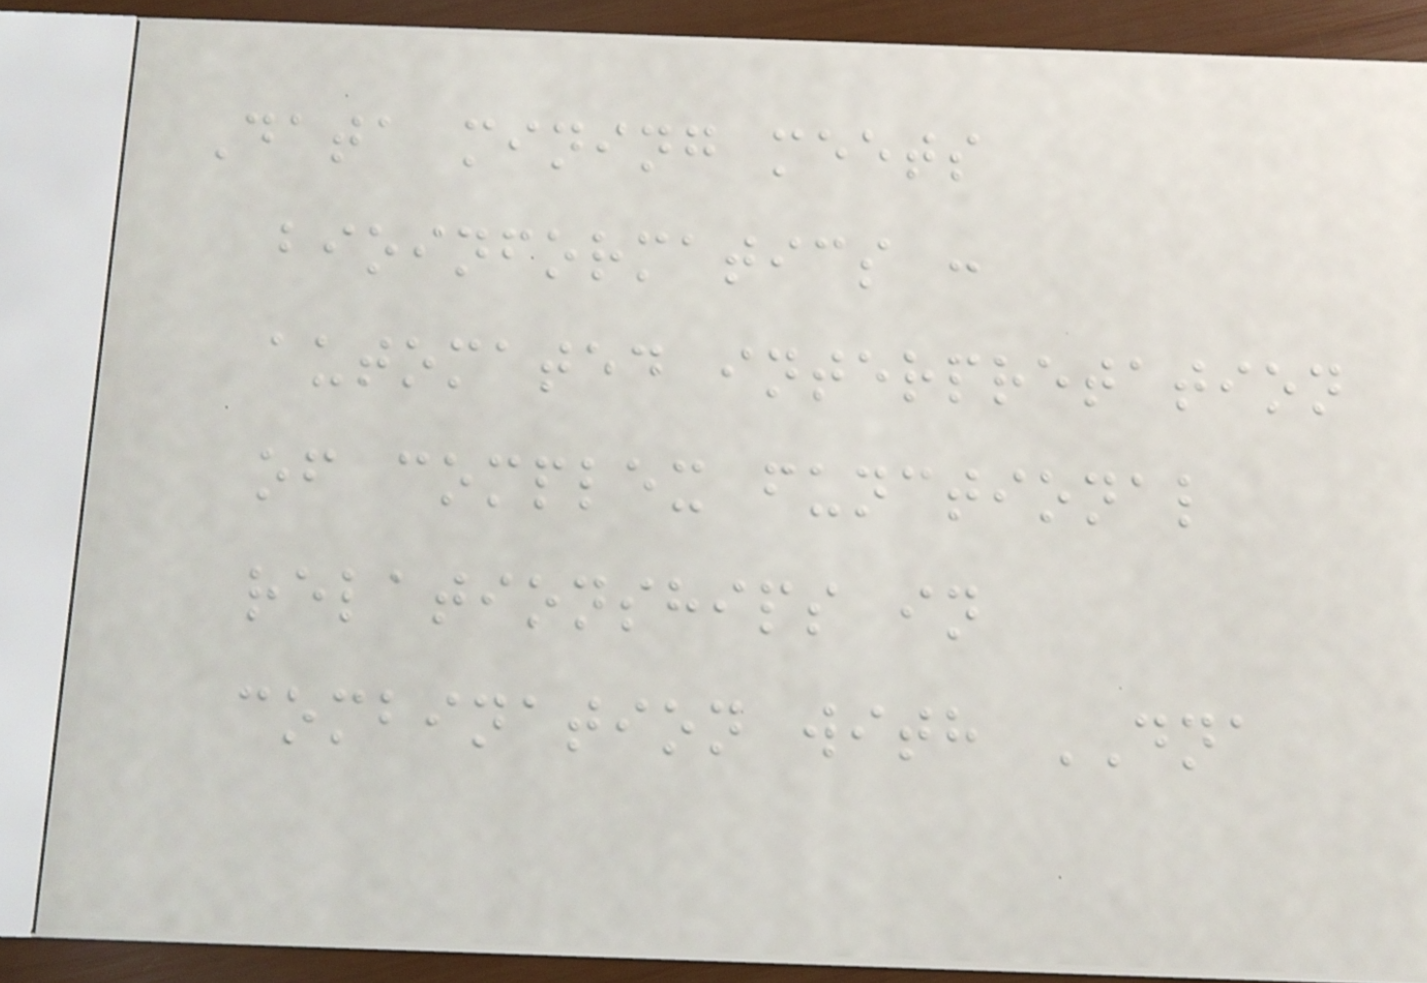Data mining meets
bioinformatics :
automated interpretation
of complex functional
relationships in
combination with DNA
